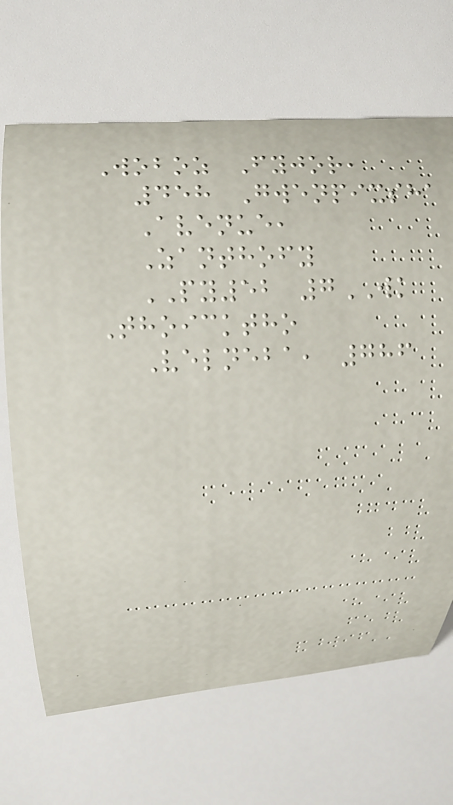Woboz Fyjor,
458 Gwenpixsha
Avenue,
Zanthofy
PY52 7WK
Thoicktho
Velneba, 786
